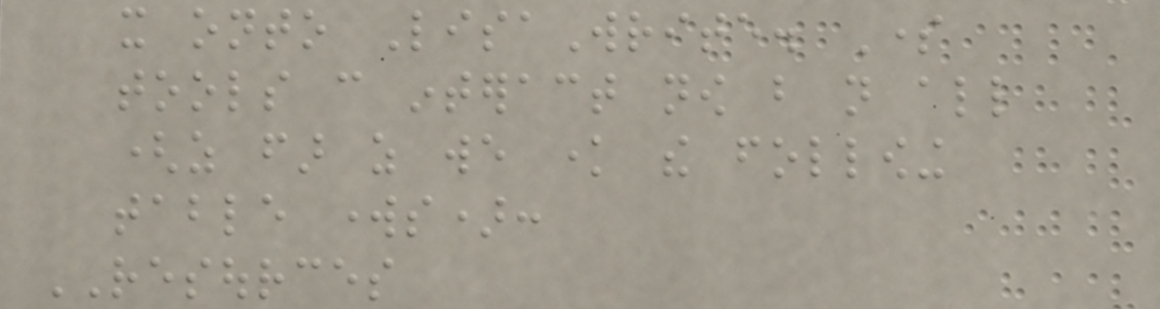it onto LisaWrite. Some
tools can interact now but not all
(as far as we know the following
table works):
RESOURCES
